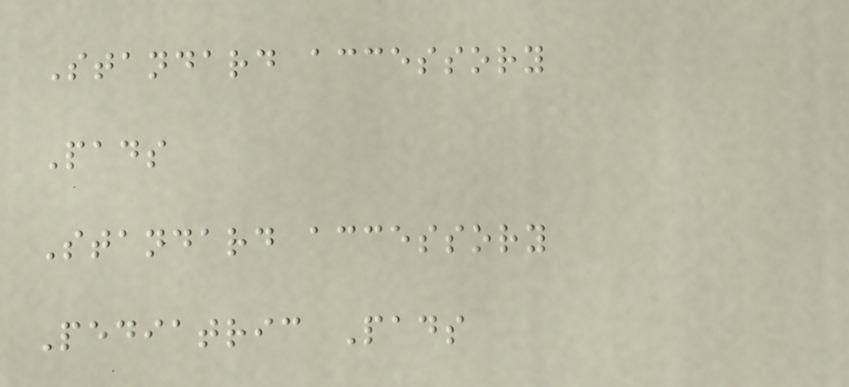Standard accessory
Pads
Standard accessory
Pediatric Pads
